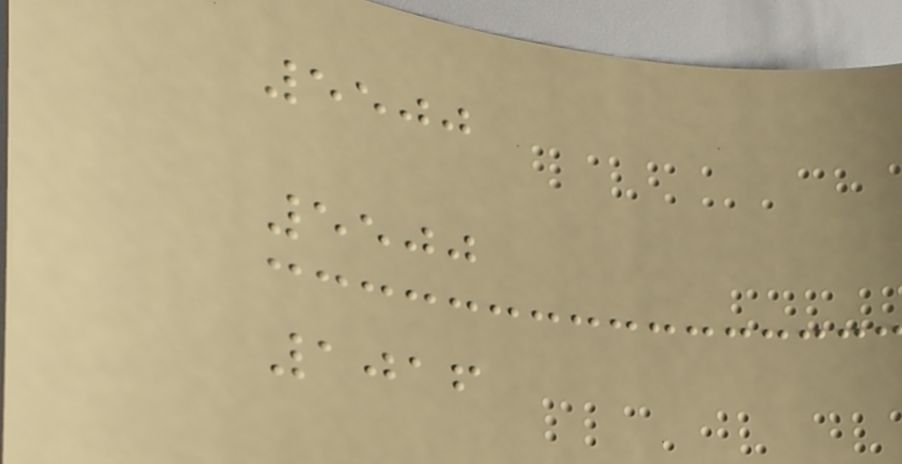5500
5500
1016
